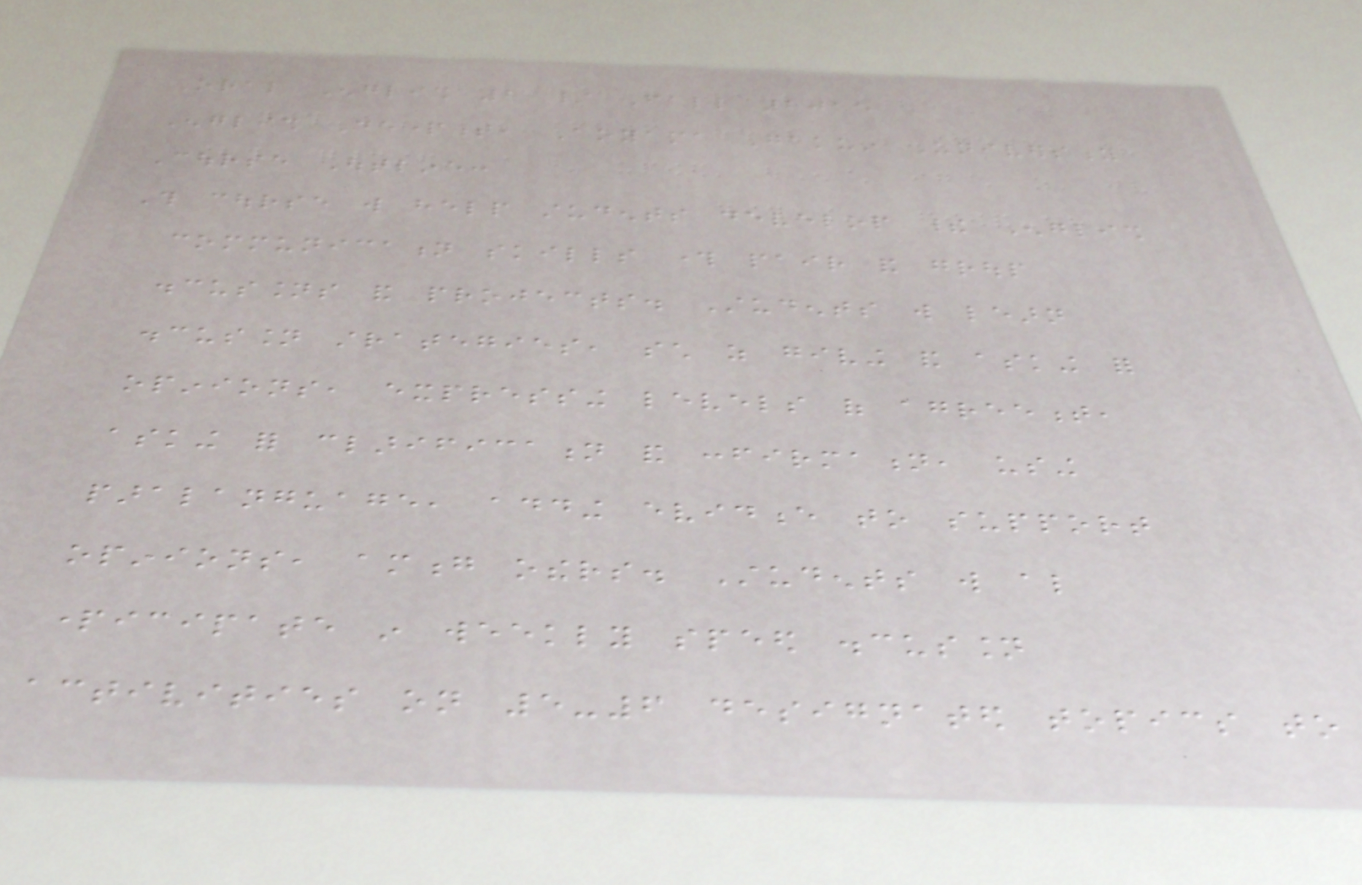Oral English 2 / Fall 2015
English Department, Aoyama Gakuin University
Course Outline:
This course will help students develop their English
communication skills through pair and group
discussions and projects. Students will learn
discussion strategies, such as giving and asking for
opinions, expressing levels of agreement,
asking for clarification and confirmation, using
paralanguage, adding evidence to support
opinions, among others. Students will also
participate in weekly speed discussion
activities on 5-6 designated topics to
